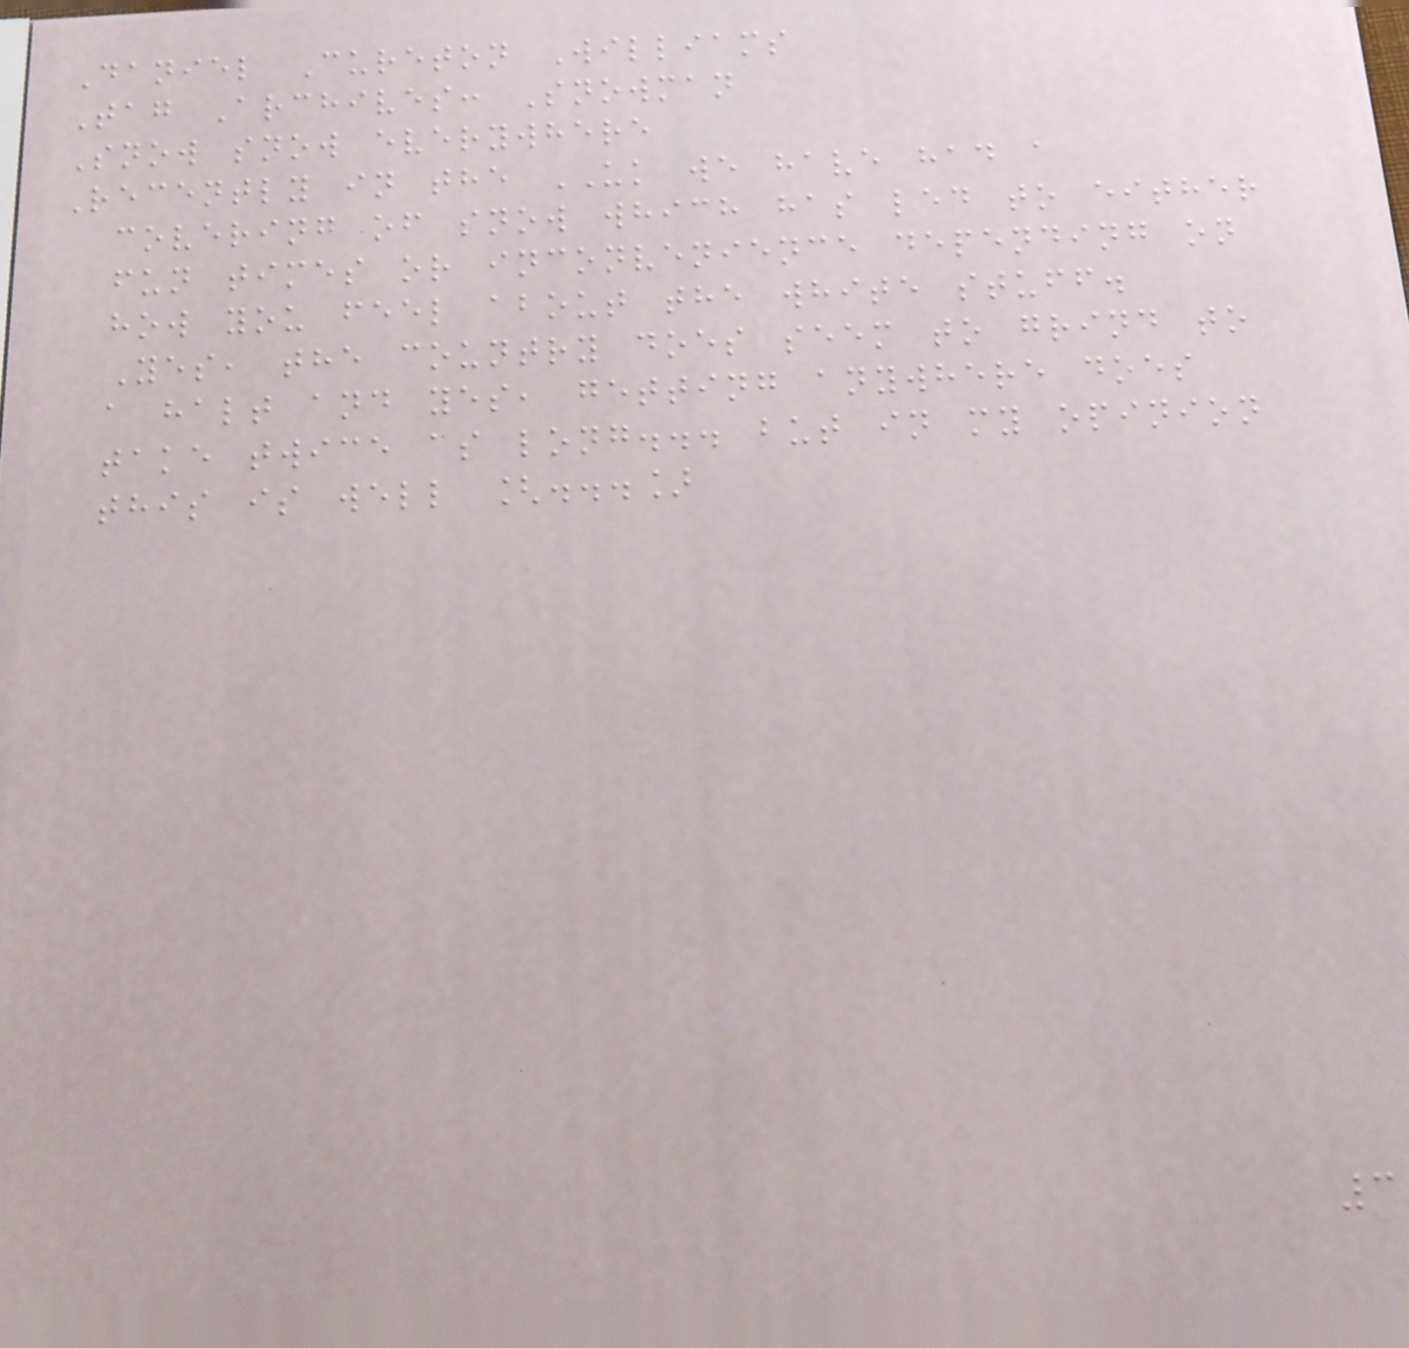Daniel Cureton Williams
Tag Archives: Snowman
Snow snow everywhere
Recently in the UK we have had a
covering of snow which has led to either
fun times or inconvenience depending on
how you feel about the white stuff.
Yes, the country does seem to grind to
a halt and yes, getting anywhere does
take twice as long... but in my opinion
this is well [...]
3
